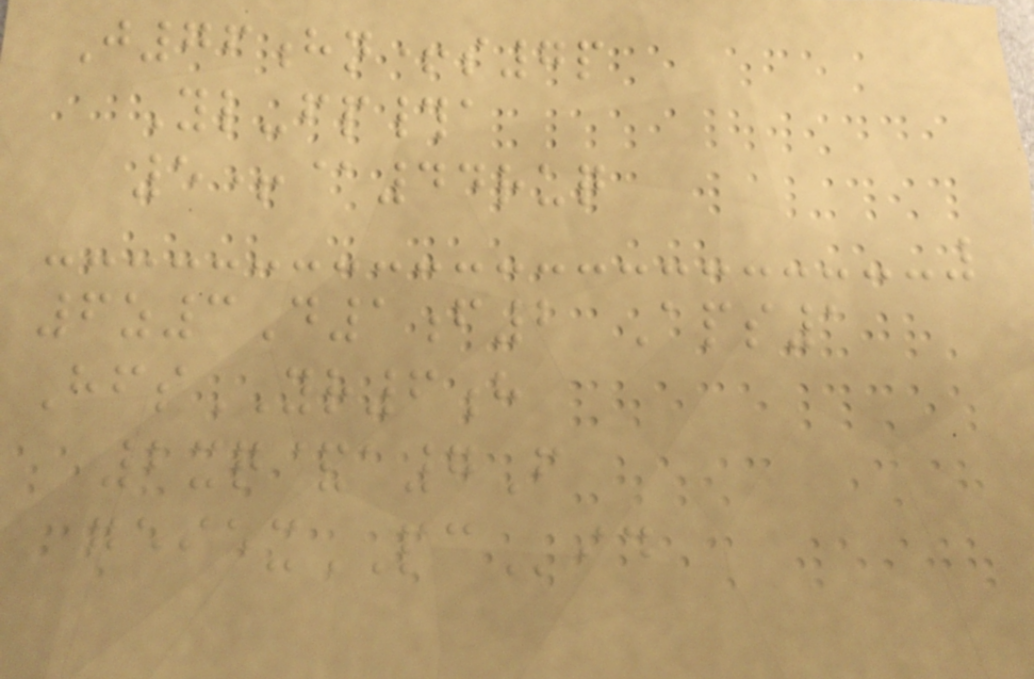J76hn+s7p
Yl-fp#a
5+@44ruq
6z3D1f2 Aps1
HfsYR6h
2xq&a7F
geiexPCid
